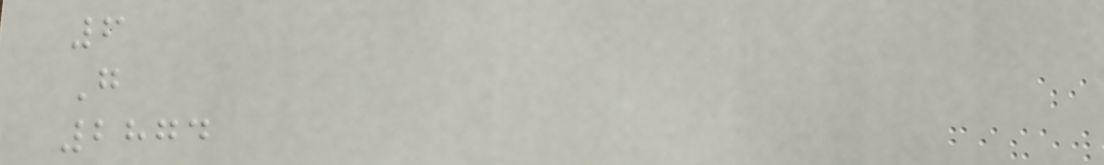6
G
2874
